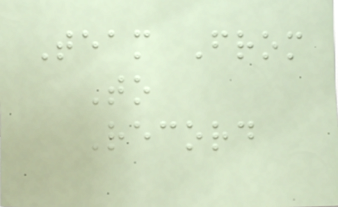Team From
To
Record
